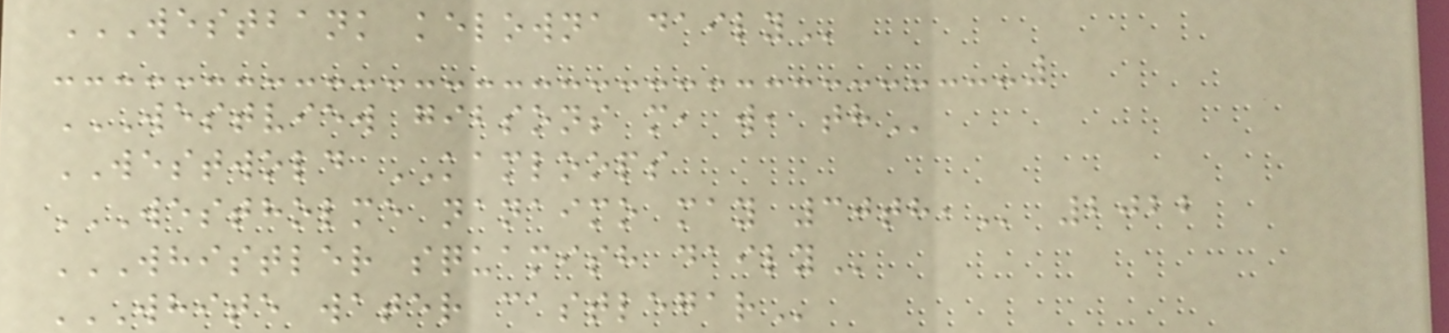WESTBANK KELOWNA DAILY
WESTVIEW GIBSONS M, W, TH
WESTWOLD KAMLOOPS
WESTHOLME NANAIMO MAY 30TH, 2022
WHISTLER SQUAMISH DAILY
WHITE WATER CASTLEGAR
